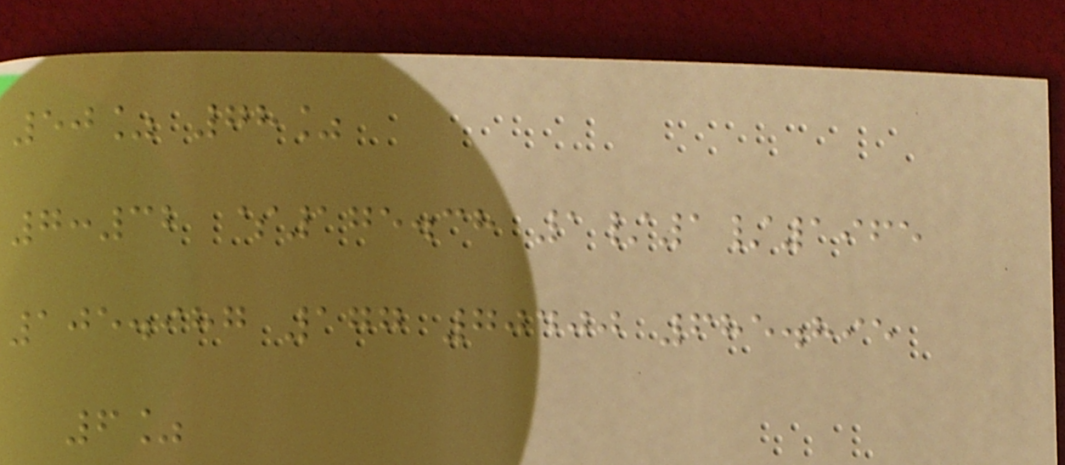50% 78%
7:32 $175.38 1/1/1965
105.987 177 70400 685.895
6%
